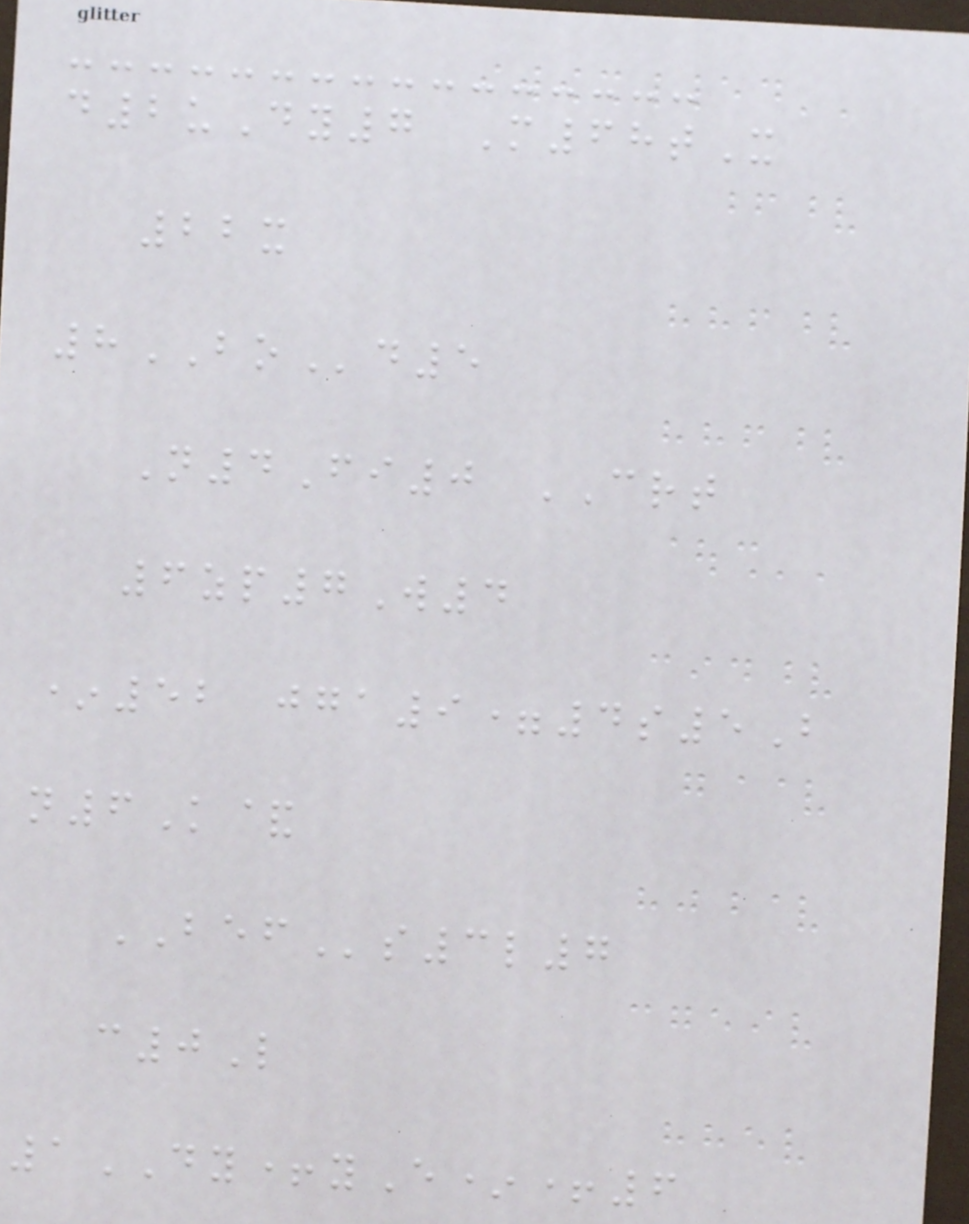d2uDy7 M68tX
22x
8BOd5
N4Fi0 CRT
6zp7W4
*52 jga9=4s5B
n6K&
BEFs3l7
c0L
1DY+yE*+6
